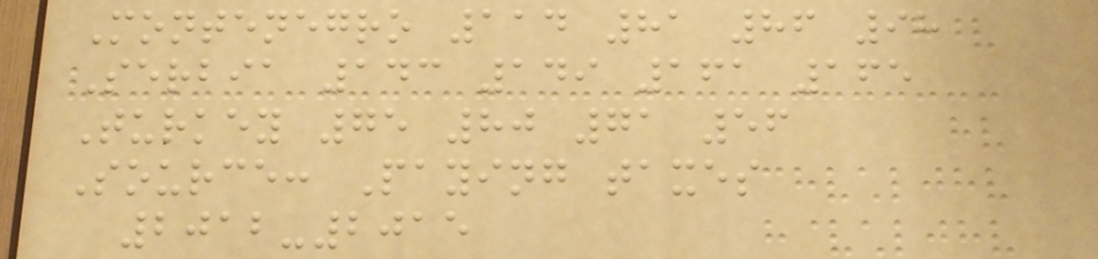Montenegro 114 81 86 98
Serbia 143 149 161 165
Turkey 75 80 71 56
Source: Paying taxes
2012-2015
